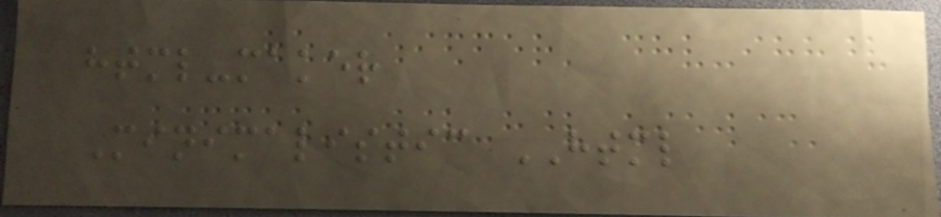html-maker
Minimalistic HTML
